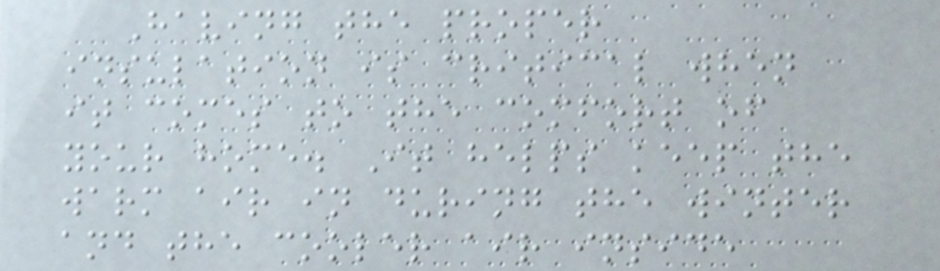Having the proper
insulation is critical when
it comes to the comfort of
your home. It helps keep the
warm air in during the winter
and the cooler air inside
